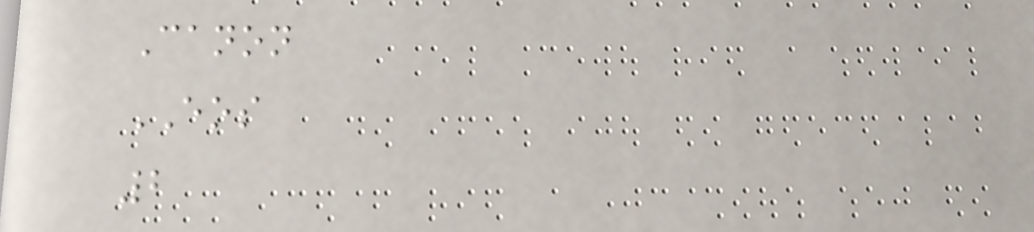Canon
EOS
2
